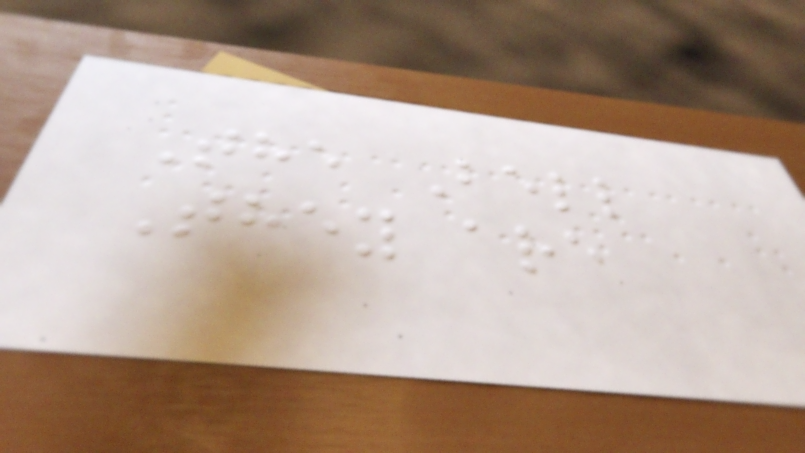The Bell
They are
